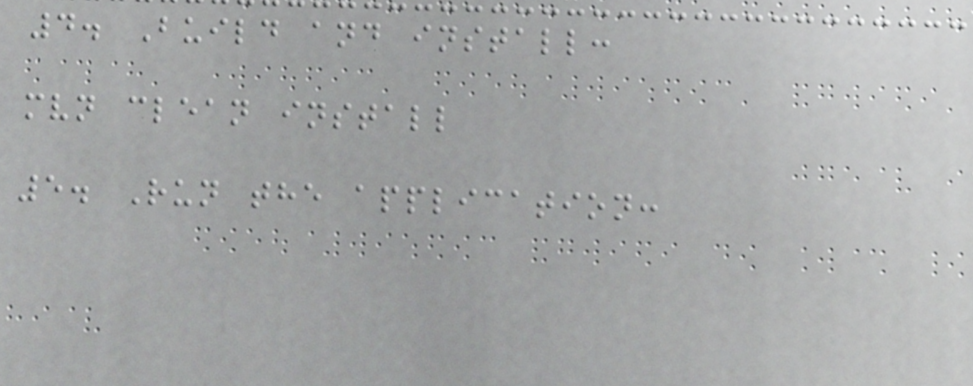4. Build and install:
mvn clean install
5. Run the application:
